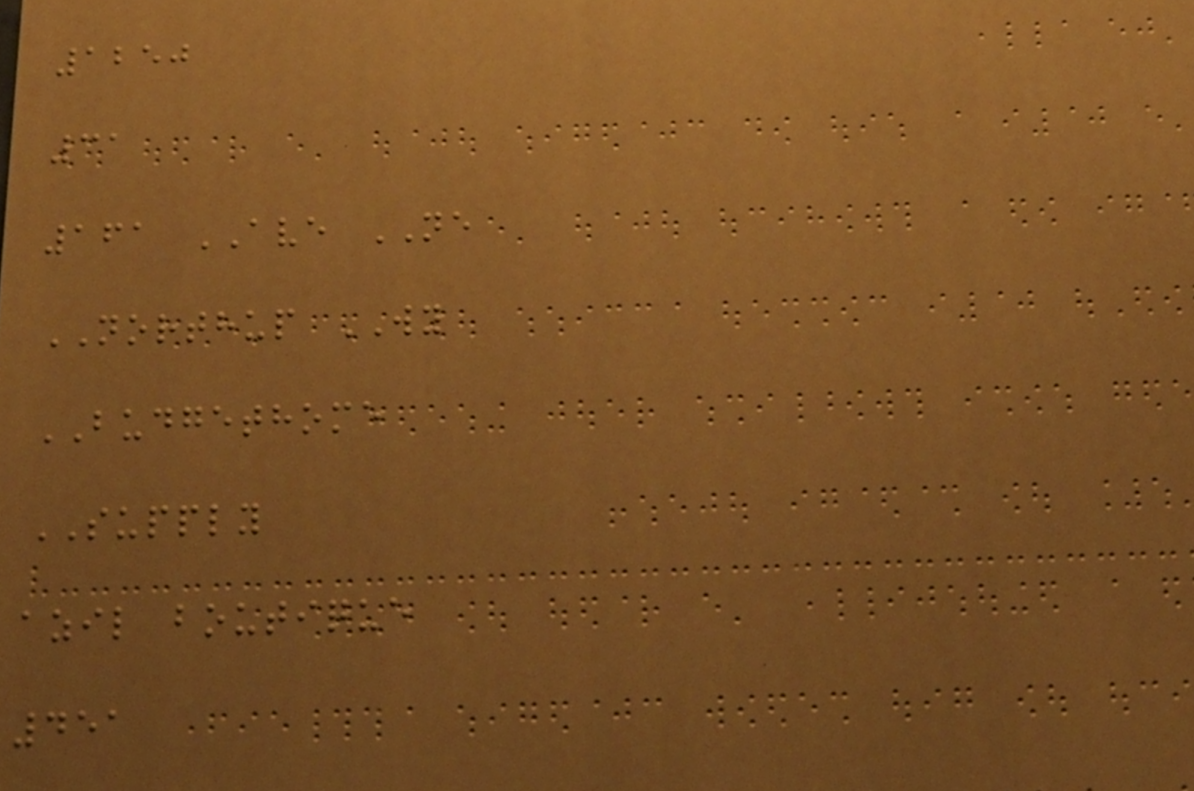1250
31
161 AVE NE
NORTHUP WY
BUDGETHOME
SUPPLY
azil boutique
451
